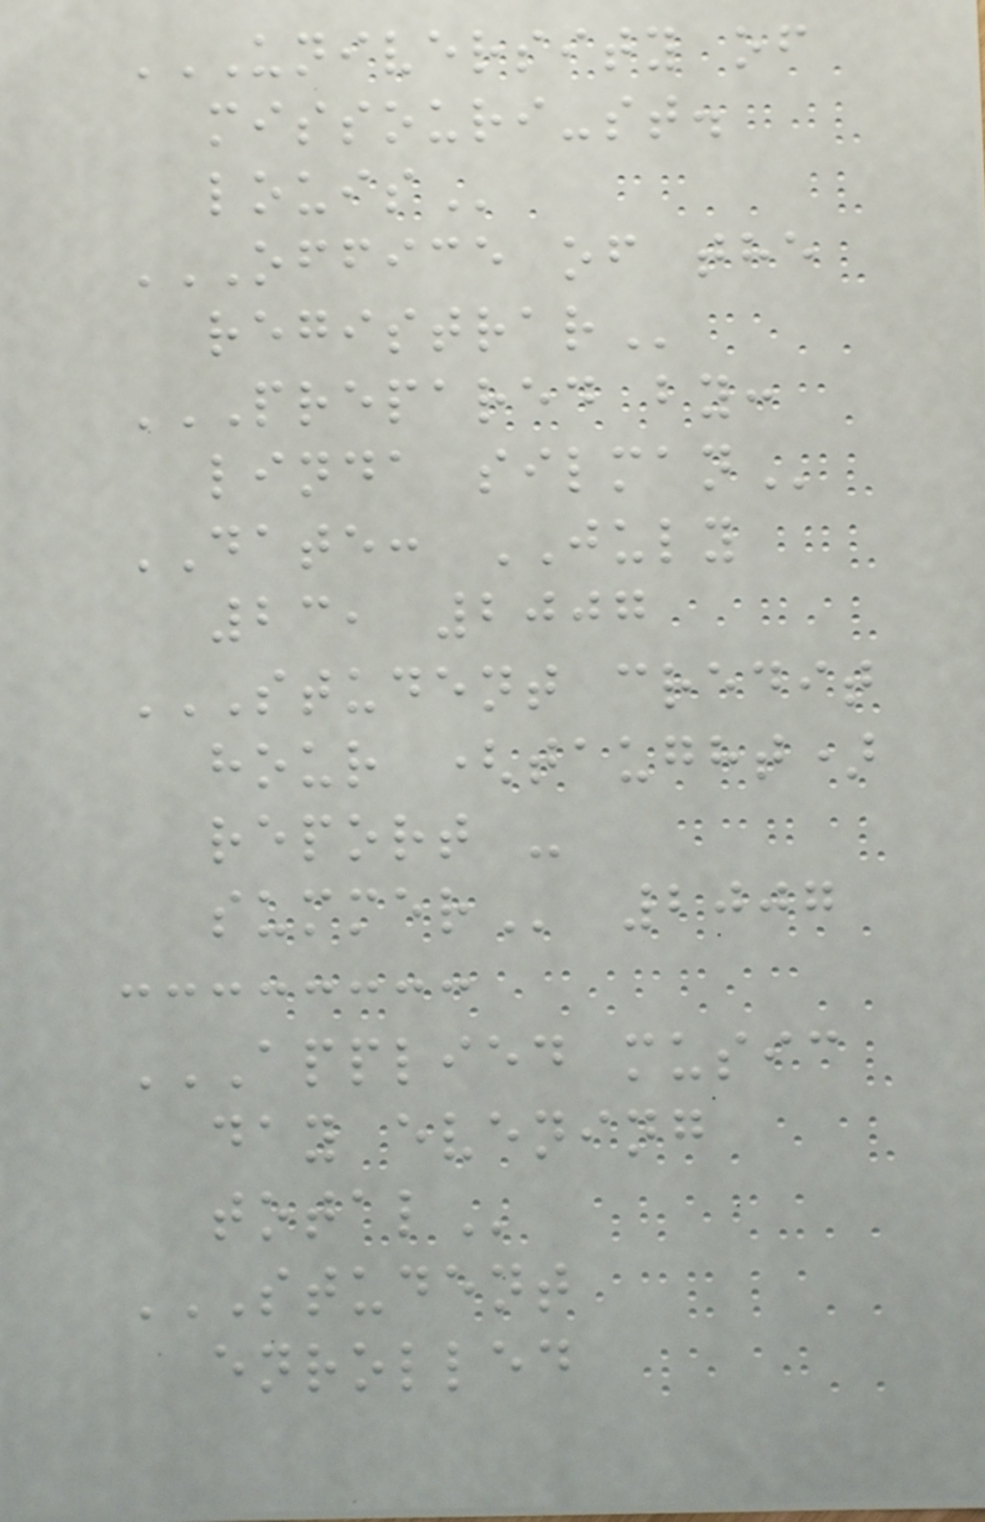UNIVERSITY OF
MISSOURI-ST.
LOUIS
OFFICE OF THE
REGISTRAR
PREPARED BY:
LINDA SILMAN
DATE: JULY
23, 2007
STUDENT CREDIT
HOUR (TAUGHT)
REPORT -
SUMMER 2007
APPLIED MUSIC
DAY EVENING
TOTAL
STUDENT
ENROLLED
